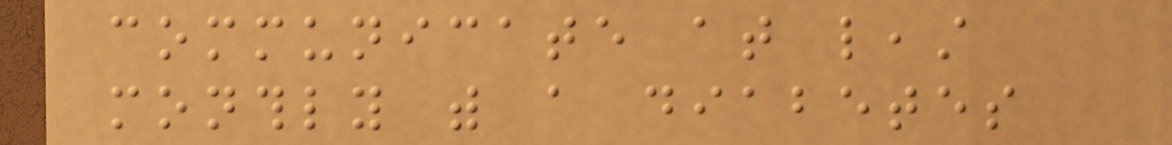communicate at least
monthly with a diabetes
